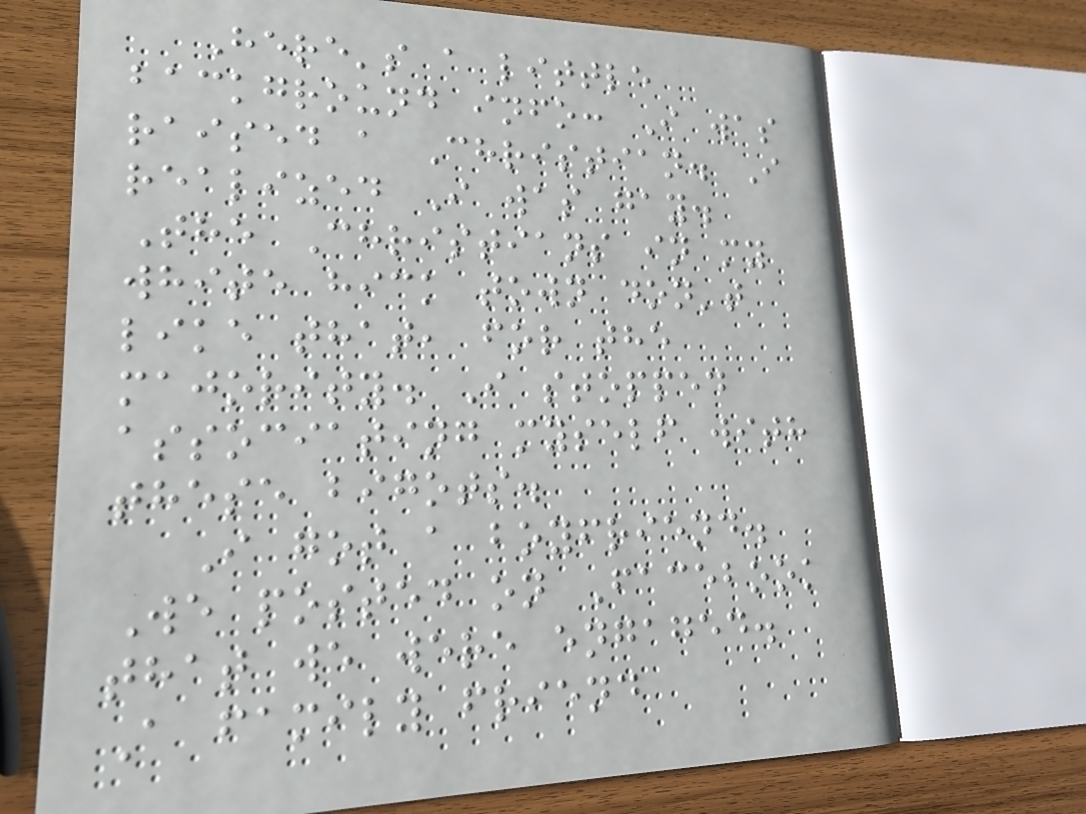Here's a little
background info: I was
raised a Christian. I
realized I was gay.
The Christians in my
white hick town don't
like that, for the
majority. I stopped
associating myself with
these bigots.
I got a boyfriend.
We posted on Facebook
that we were engaged.
A family friend
